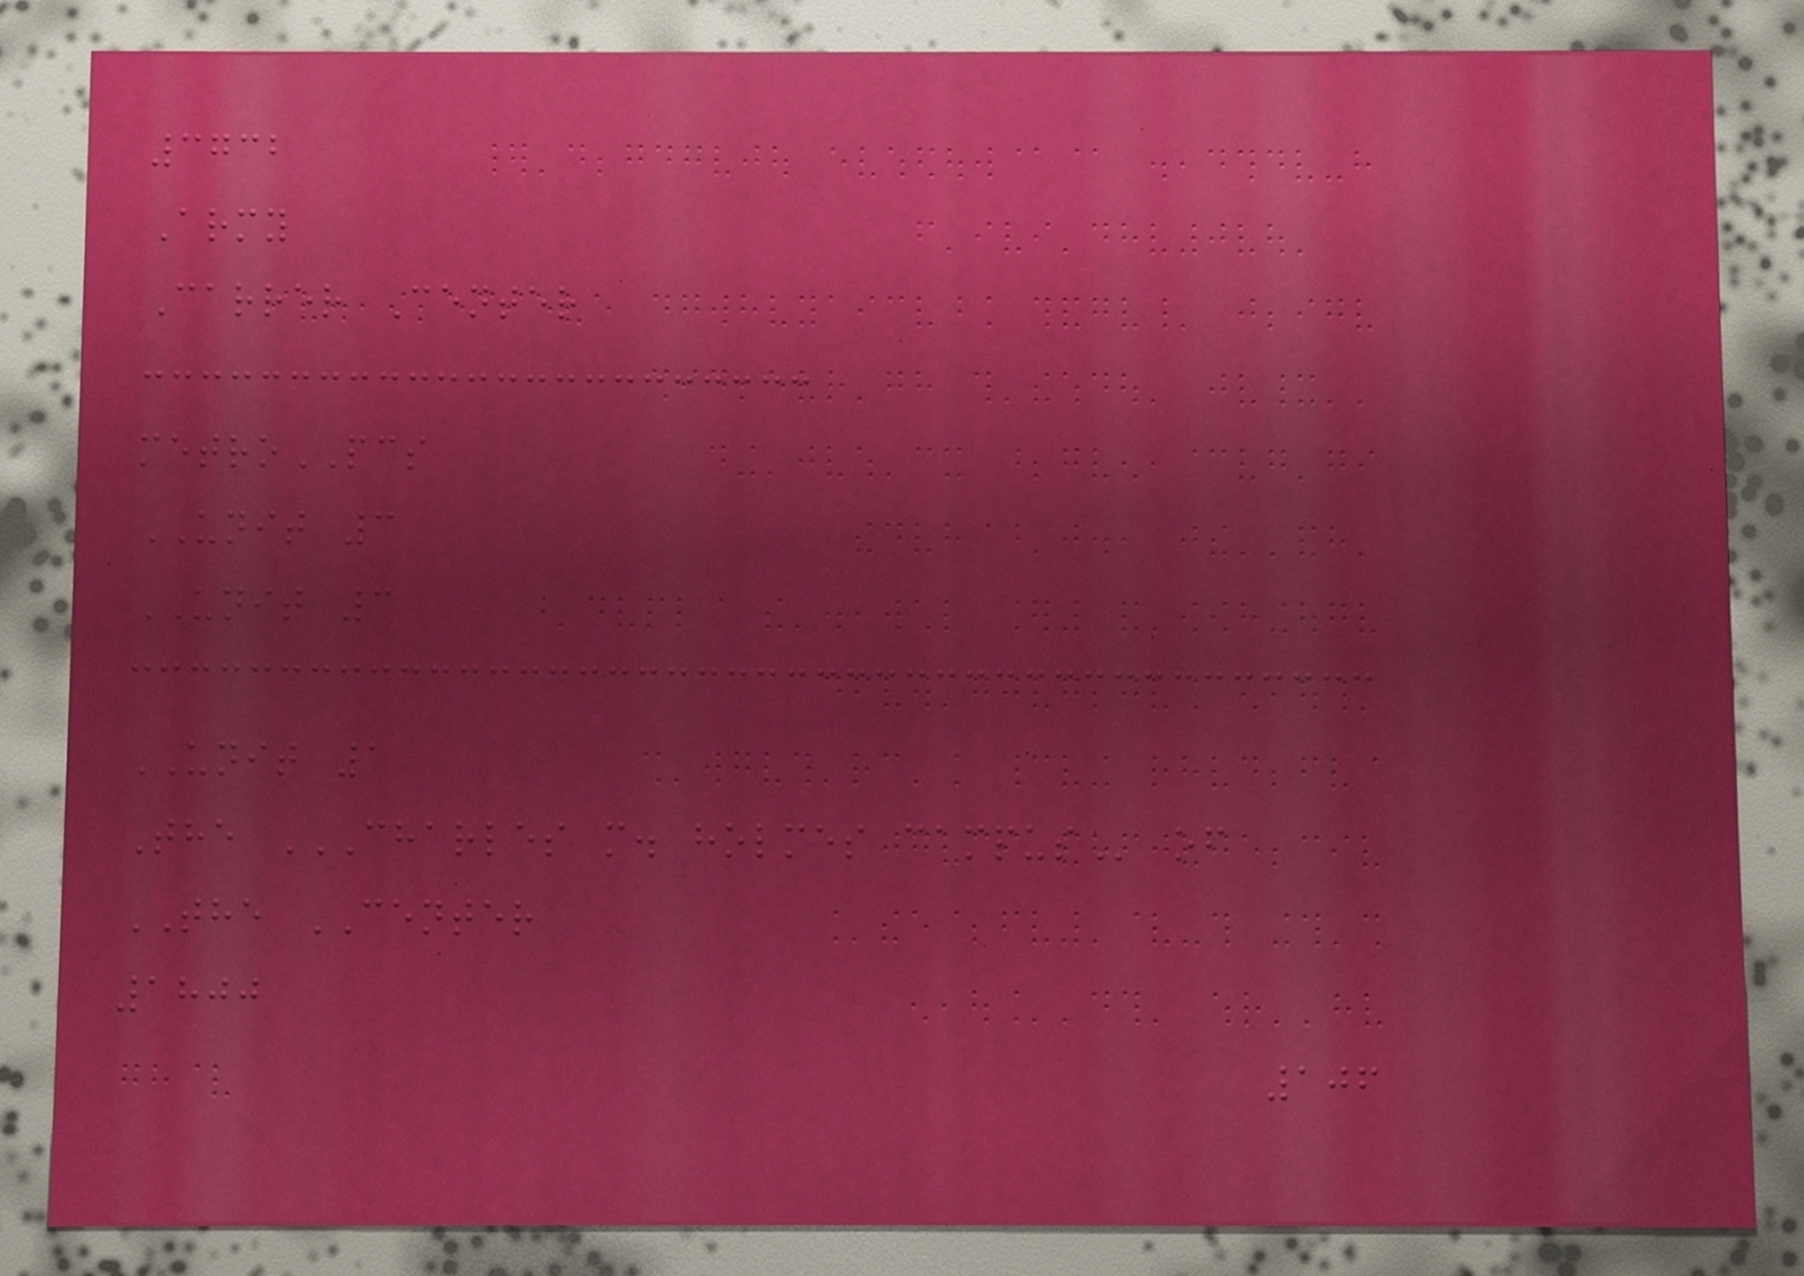3732
Army
Carrer Center
metroPCS
UNIT 3
UNIT 3
UNIT 1
The CHARLES M. HOLMES CAMPUS of
THE CENTER
1800
106
